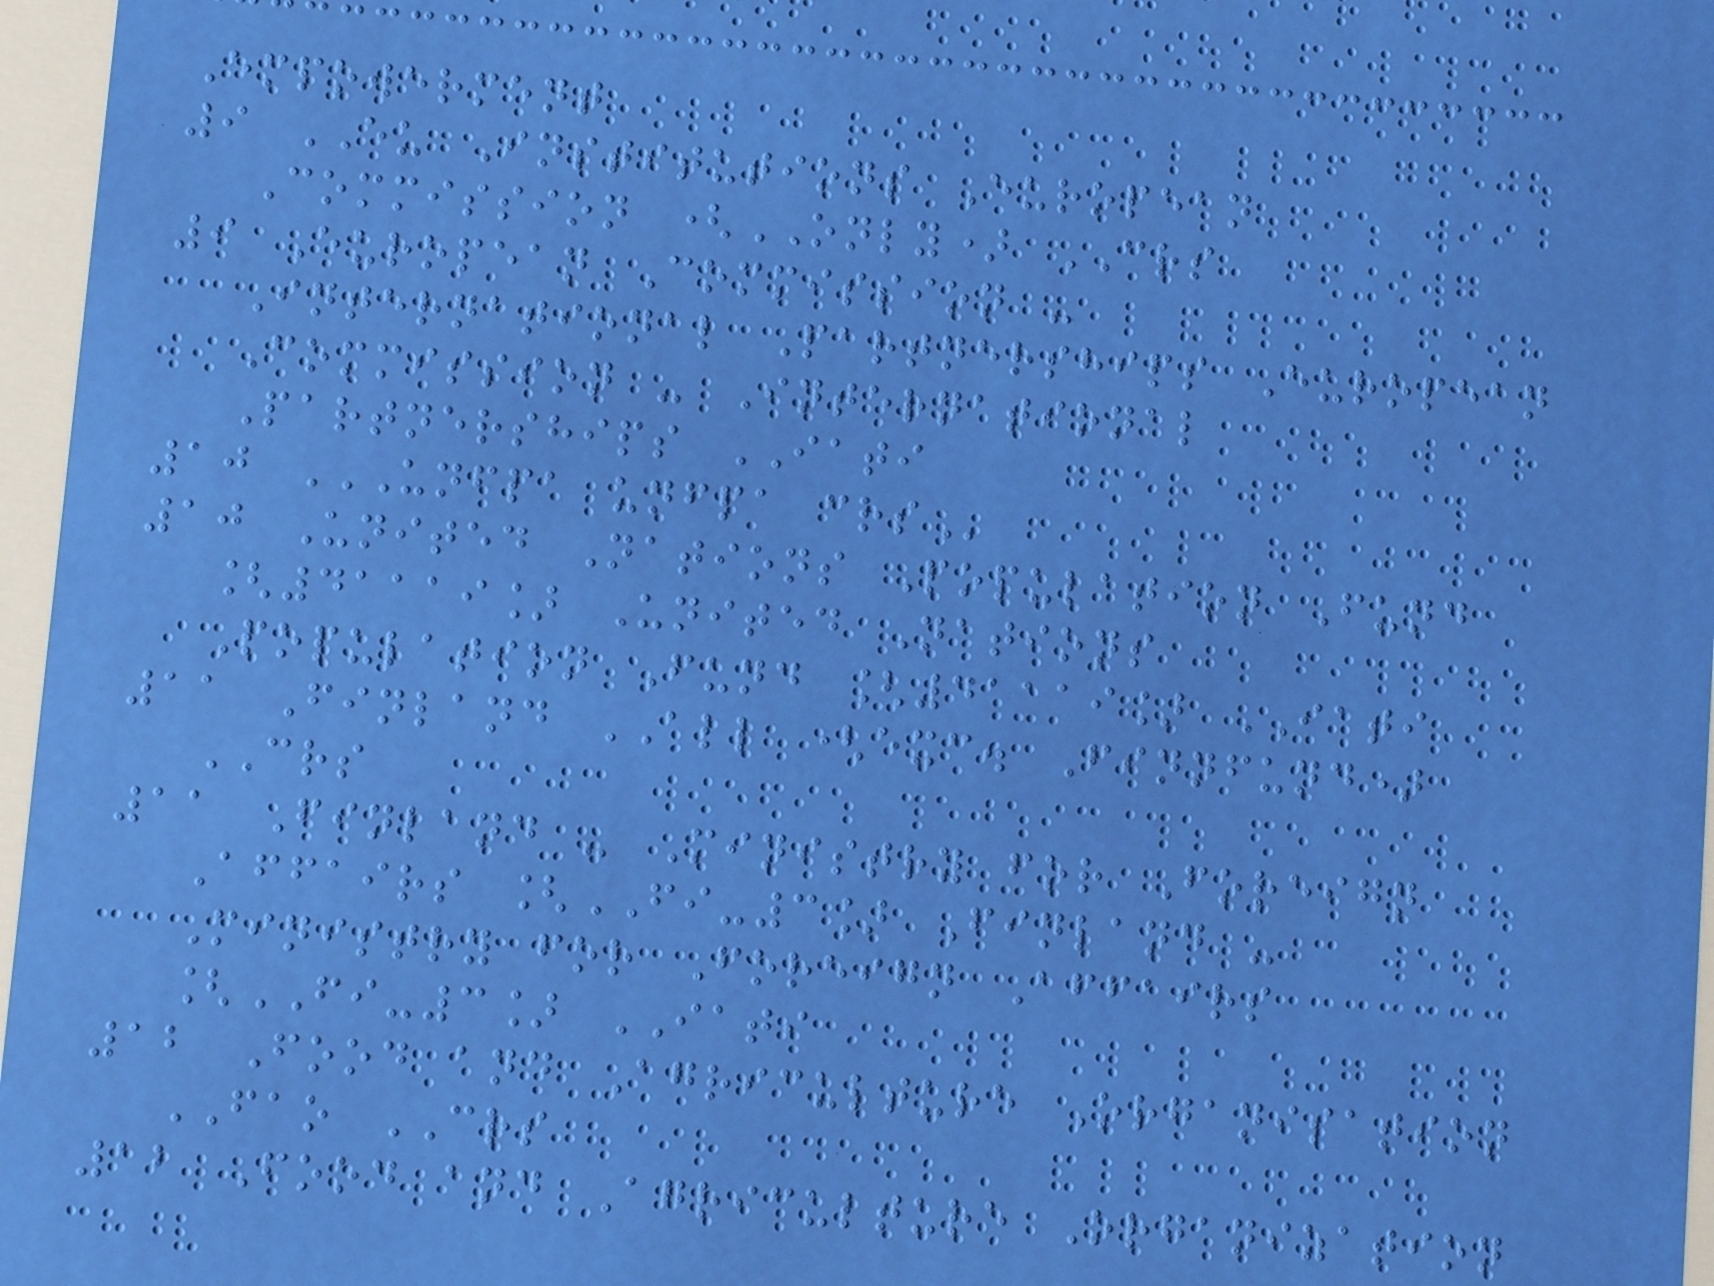Empowerment
9 EU Institutions European
Commission (ONLY) CRS
9 European Commission -
International Partnerships European
Commission - International
Partnerships IATI
10 UNFPA UNFPA CRS
10 United Nations Population Fund
[41119] United Nations
Population Fund [41119] IATI
11 Finland ALL (exc. Finnfund)
CRS
11 Finland - Ministry for Foreign
Affairs [FI-3] Finland -
Ministry for Foreign Affairs
[FI-3] IATI
12 Food and Agriculture Organisation
FAO CRS
12 Food and Agriculture Organization
